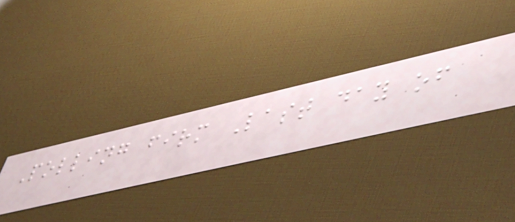Polling firm Last day of
